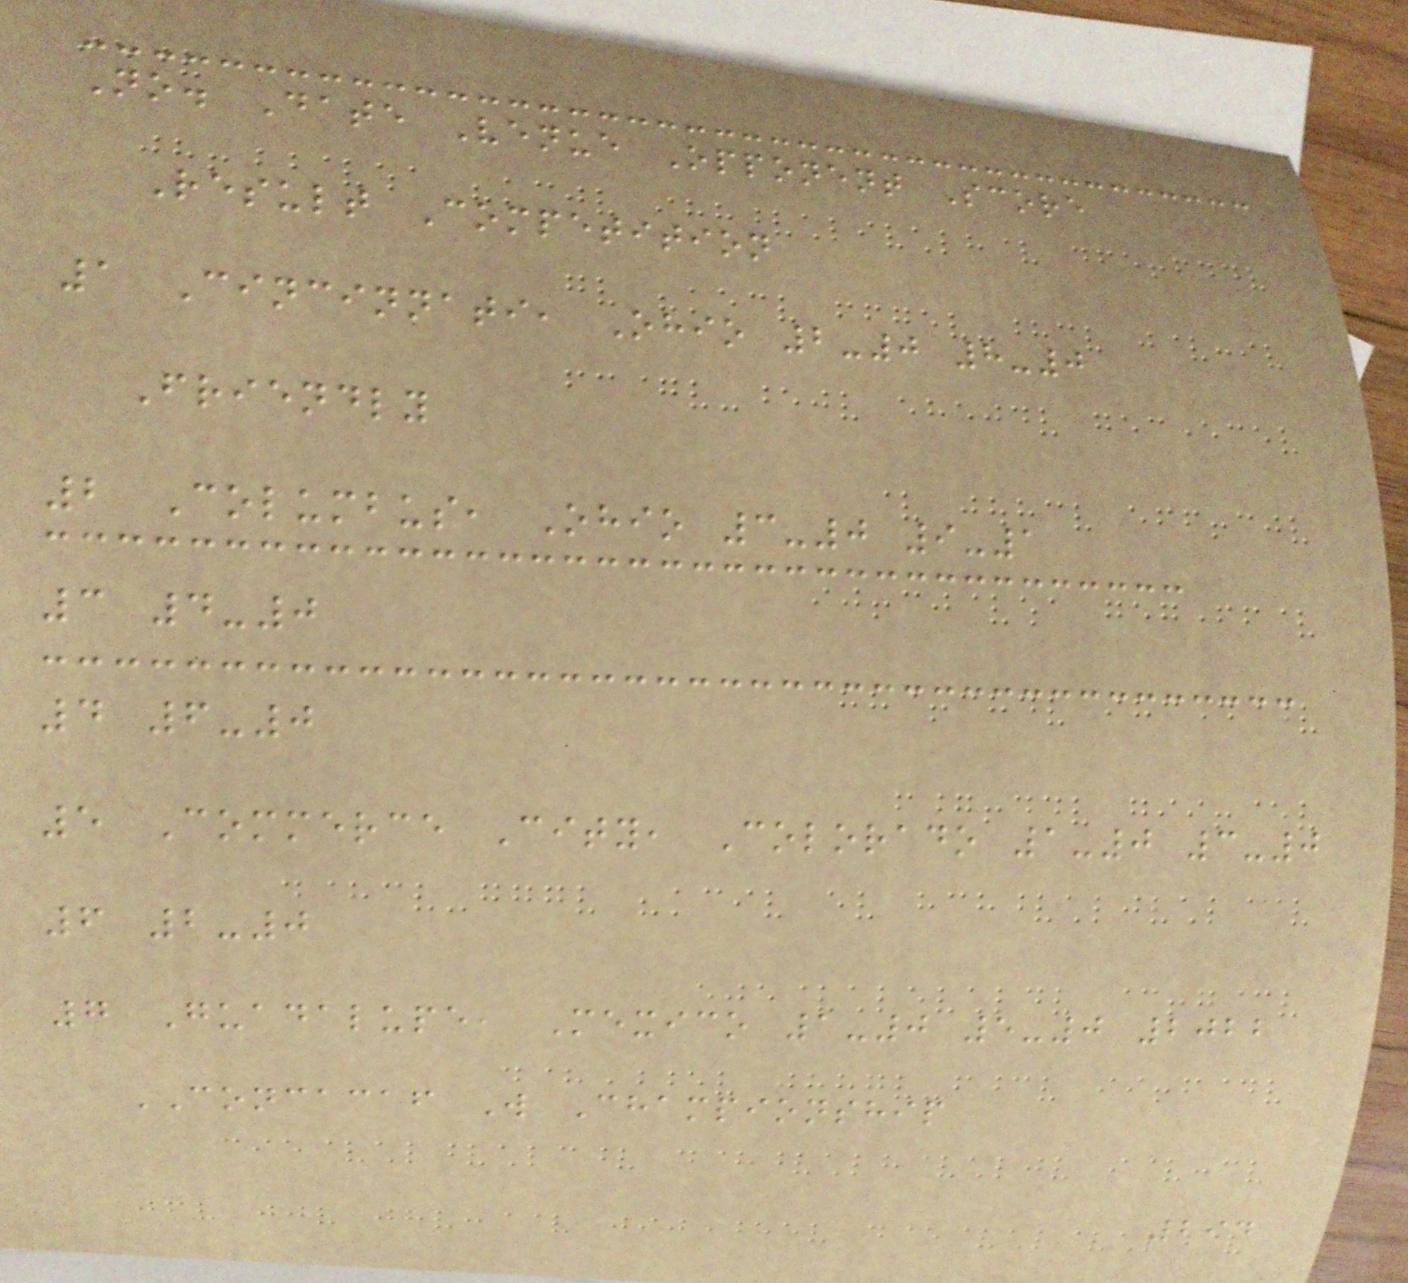No. Date Venue Opponent Score
Result Competition
1 Cincinnati, Ohio 2-0 8-0
Friendly
2 Columbus, Ohio 3-0 9-1
3 4-0
4 6-0
5 Commerce City, Colorado 1-0 3-0
6 2-0
7 Guadalupe, Mexico 1-0 5-0 2022
CONCACAF W Championship
294
